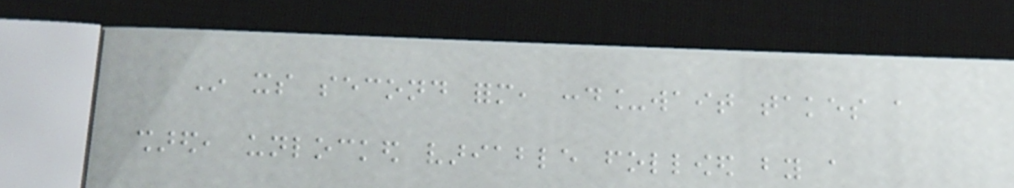In its second form, cond_wait takes a
shared, unlocked variable followed by a
